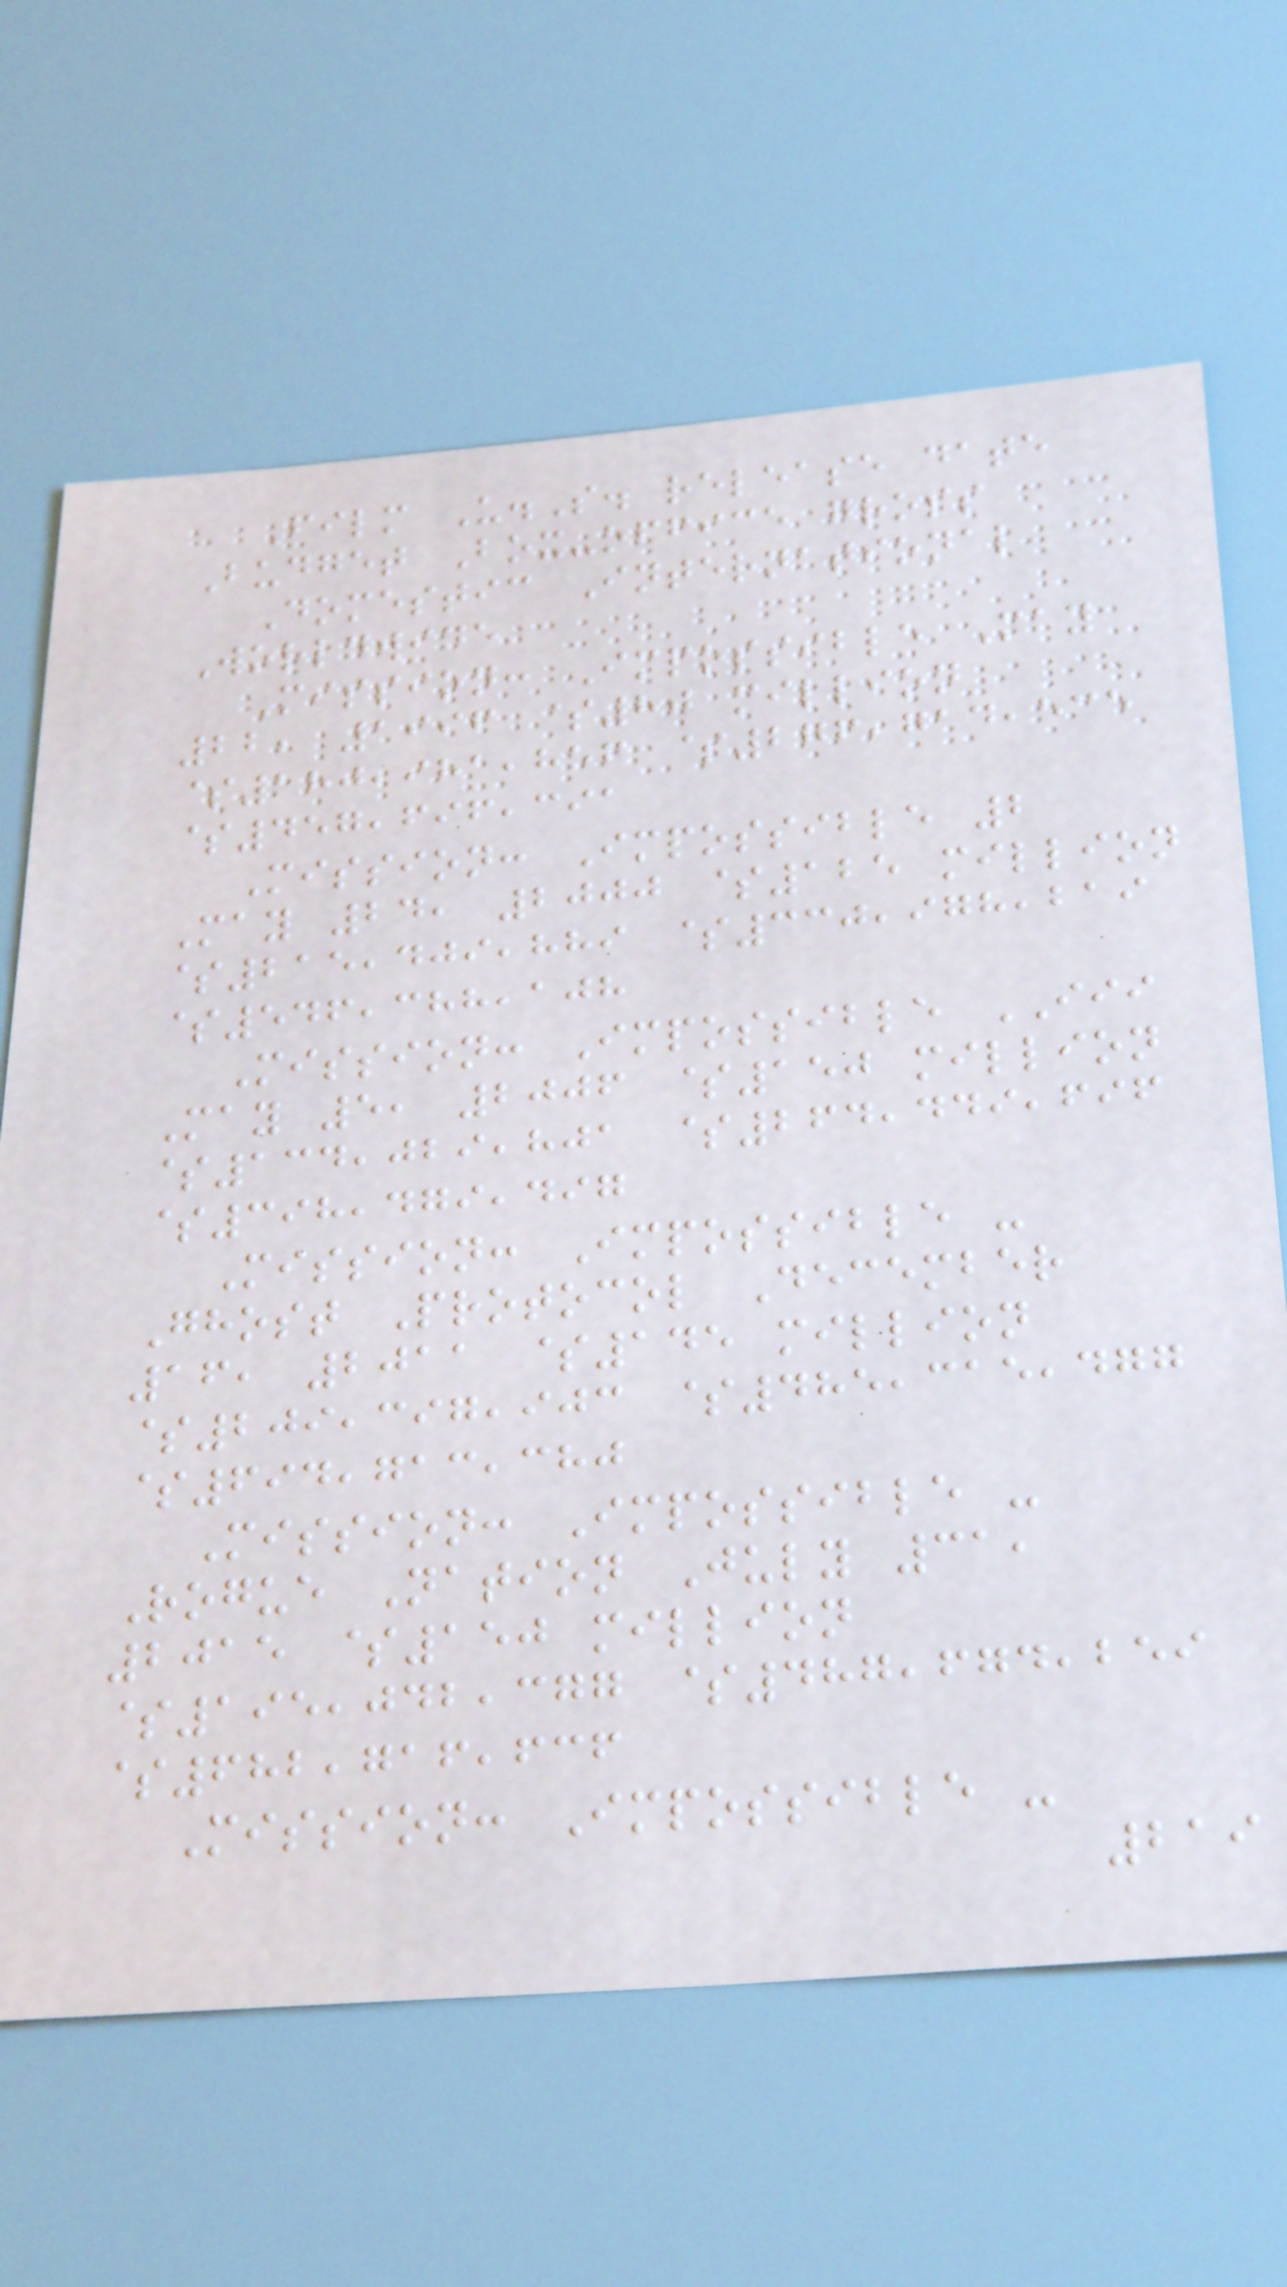Film U.S. release date
Budget Box-office gross
Domestic International
Worldwide
Mission: Impossible May
22, 1996 $80 million
$180,981,856 $276,714,535
$457,696,391
Mission: Impossible 2
May 24, 2000 $125 million
$215,409,889 $330,978,219
$546,388,108
Mission: Impossible III
May 5, 2006 $150 million
$134,029,801 $264,449,696
$398,479,497
Mission: Impossible -
Ghost Protocol December
16, 2011 $145 million
$209,397,903 $485,315,477
$694,713,380
Mission: Impossible -
Rogue Nation July 31,
2015 $150 million
$195,042,377 $487,674,259
$682,716,636
Mission: Impossible -
219
